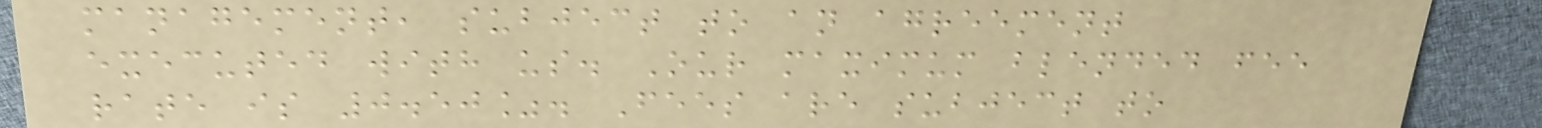management, subject to an agreement
executed with us. Our maximum blended fee
rate is 0.50%. Fees are subject to
